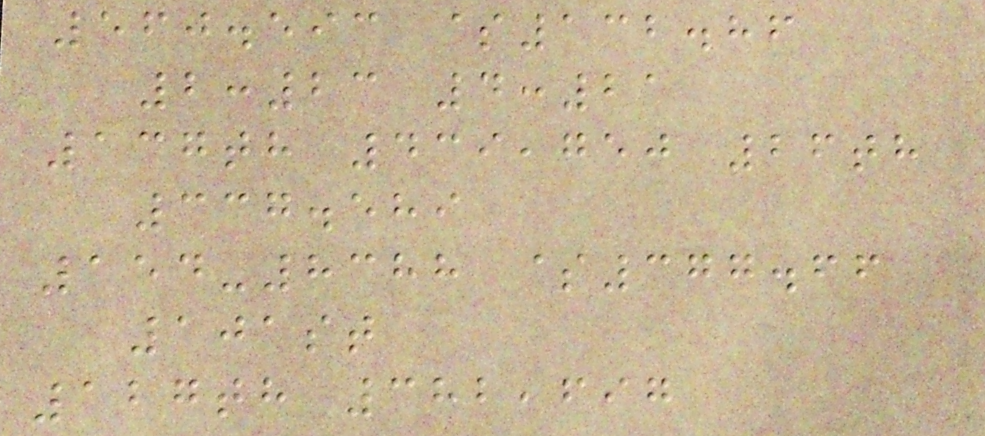560.593 $132.86
2:23 4:21
137th 439,750 26th
337.589
154-8388 $377.66
101st
127th 382,697
